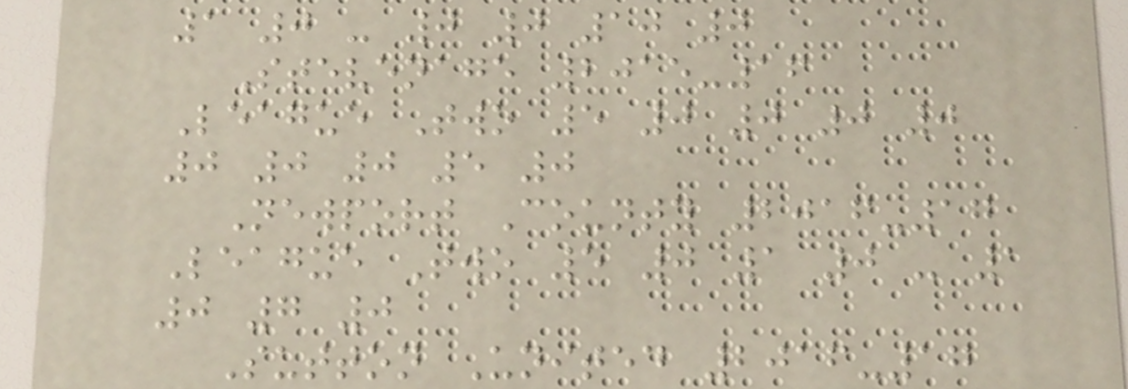1 0 - 0 0 10 0
Stevenage 2015-16
League Two 5 0 0 0 0
0 0 0 5 0
Newport County 2016-17
League Two 5 0 1 0 - 1
0 7 0
Sutton United 2016-17
